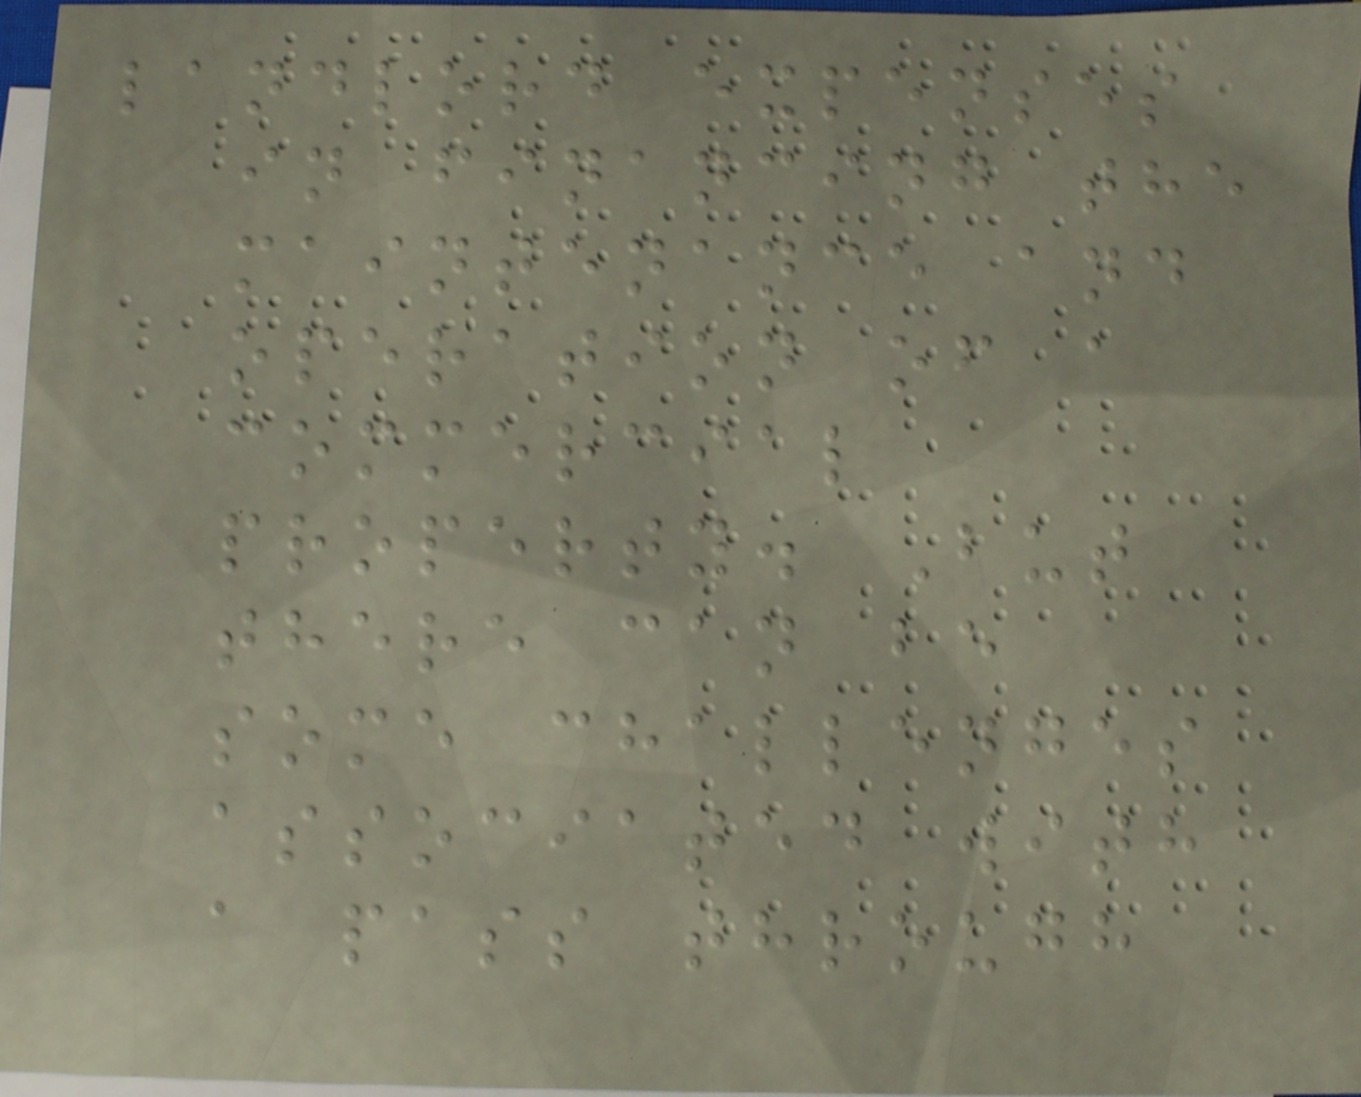landlord expenses
in financing the
maintenance and
operation of a
commercial
property. But
there can be
some challenges
associated with
a pass through
